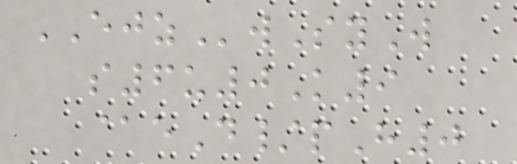EJZwSyW
s6u0K9
@eD/pH0
